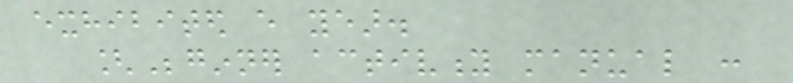exhibited every year.
[Beginner activity manual :
